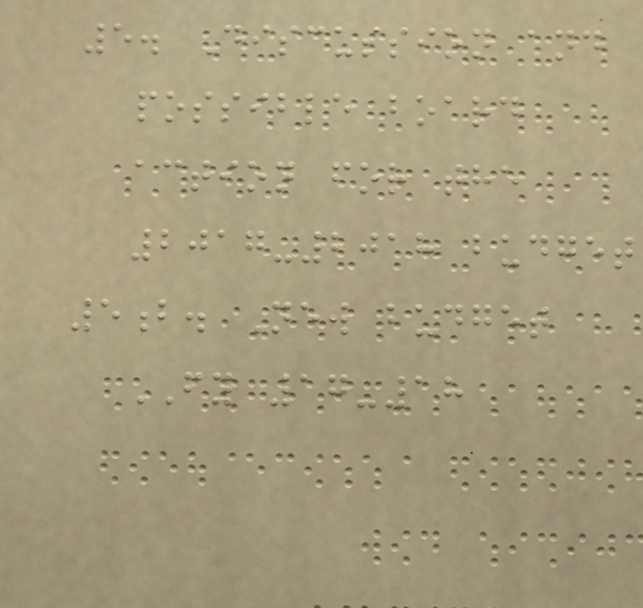5. Discussion and
possible board
action for the
2017-2018 budget
5b. New budget
FY 17-18
